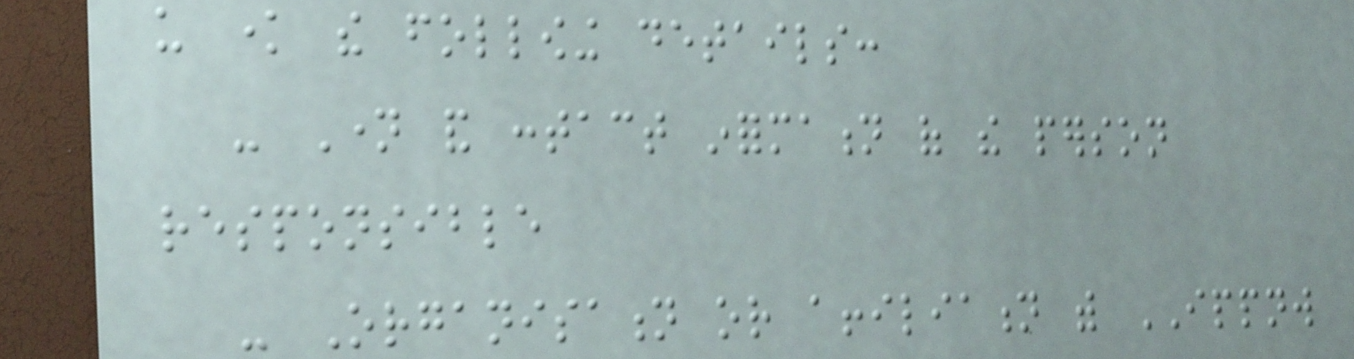us know the following details:
- Name and contact information of the person
responsible
- Organisation or affiliation with IPPNW
